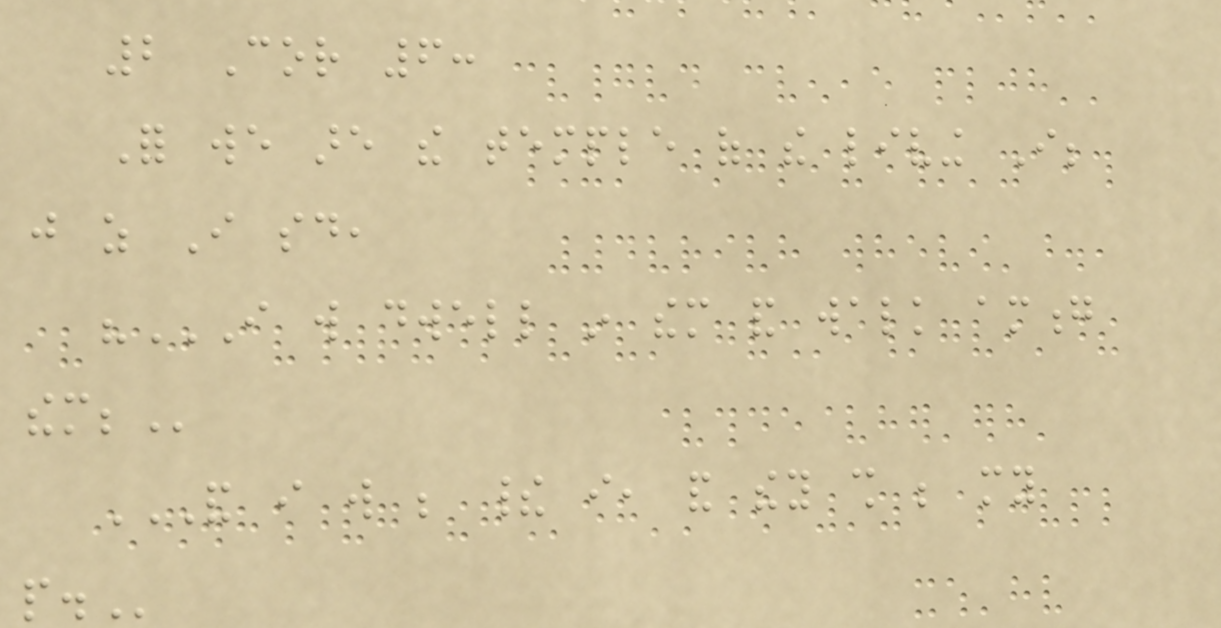2 Cor 6:
For we are the temple of the living I;
just as I said,
"I WILL DWELL IN THEM AND WALK AMONG
THEM;
AND I WILL BE THEIR I, AND THEY SHALL BE MY
PEOPLE.
